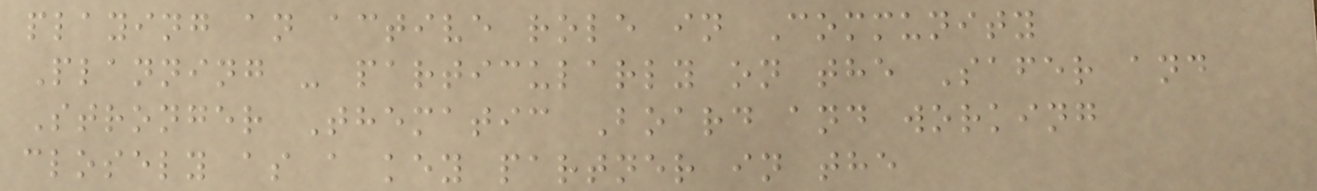playing an active role in Community
Planning - particularly on the Safer and
Stronger Thematic Board and working
closely as a key partner in the
